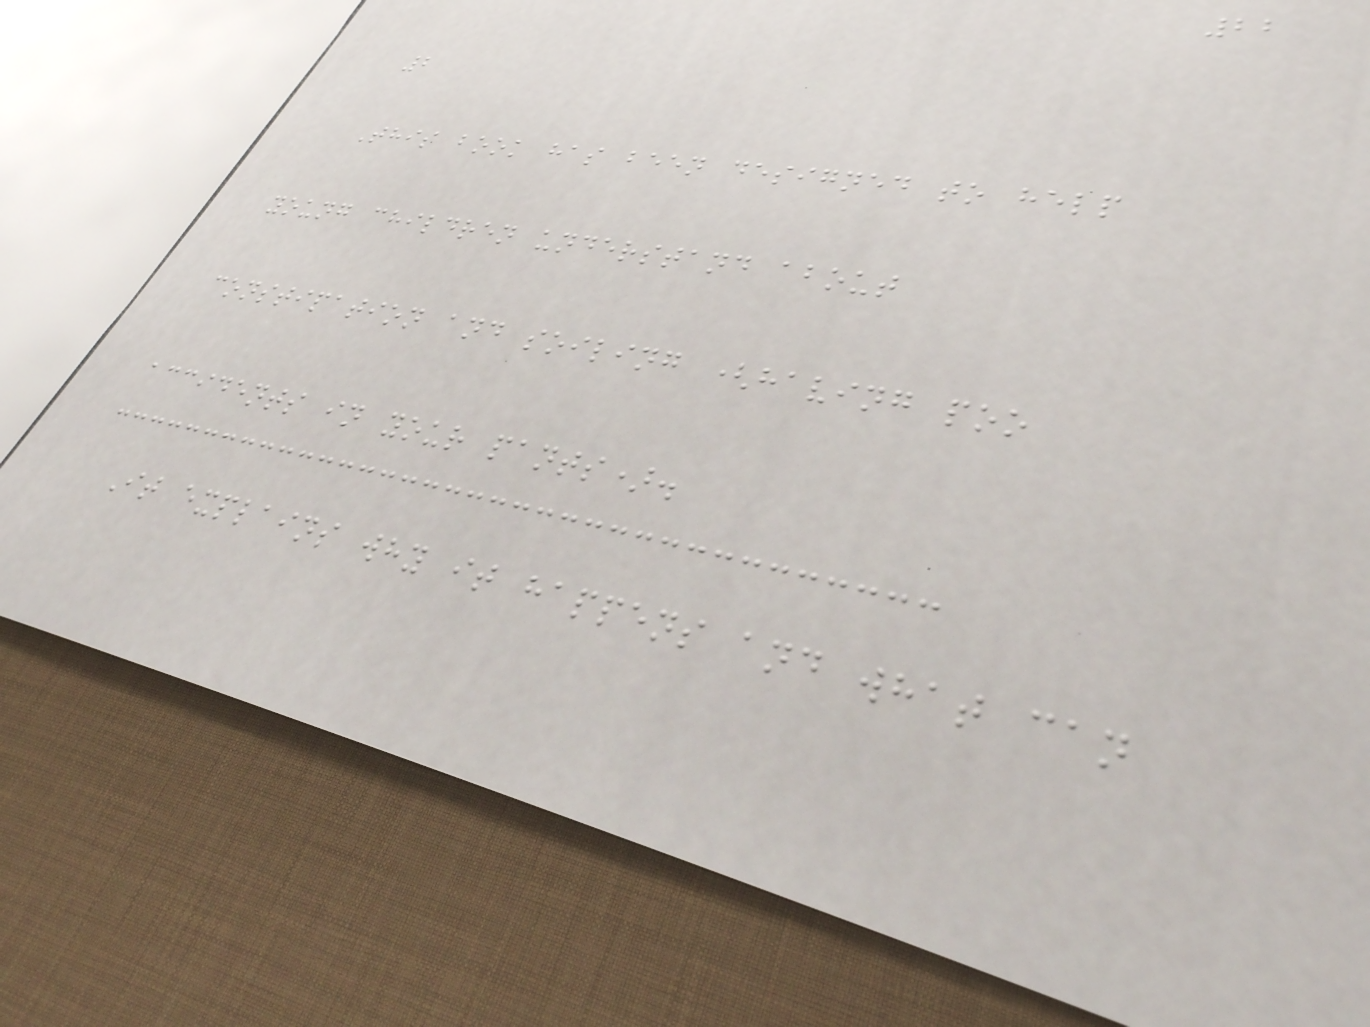22
2
This book has been designed to help
young children understand about
constipation and soiling (having poo
accidents in your pants).
It explains why it happens and what can
